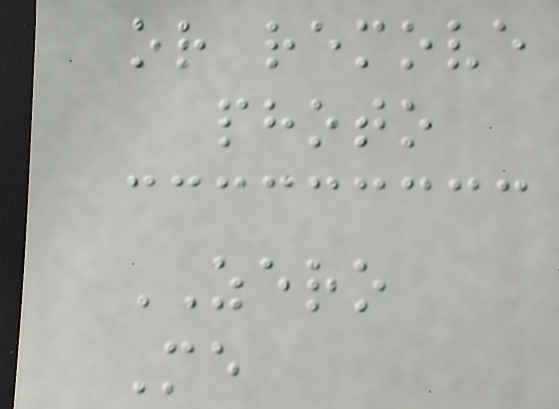or remove
photo
ZERO
Me
